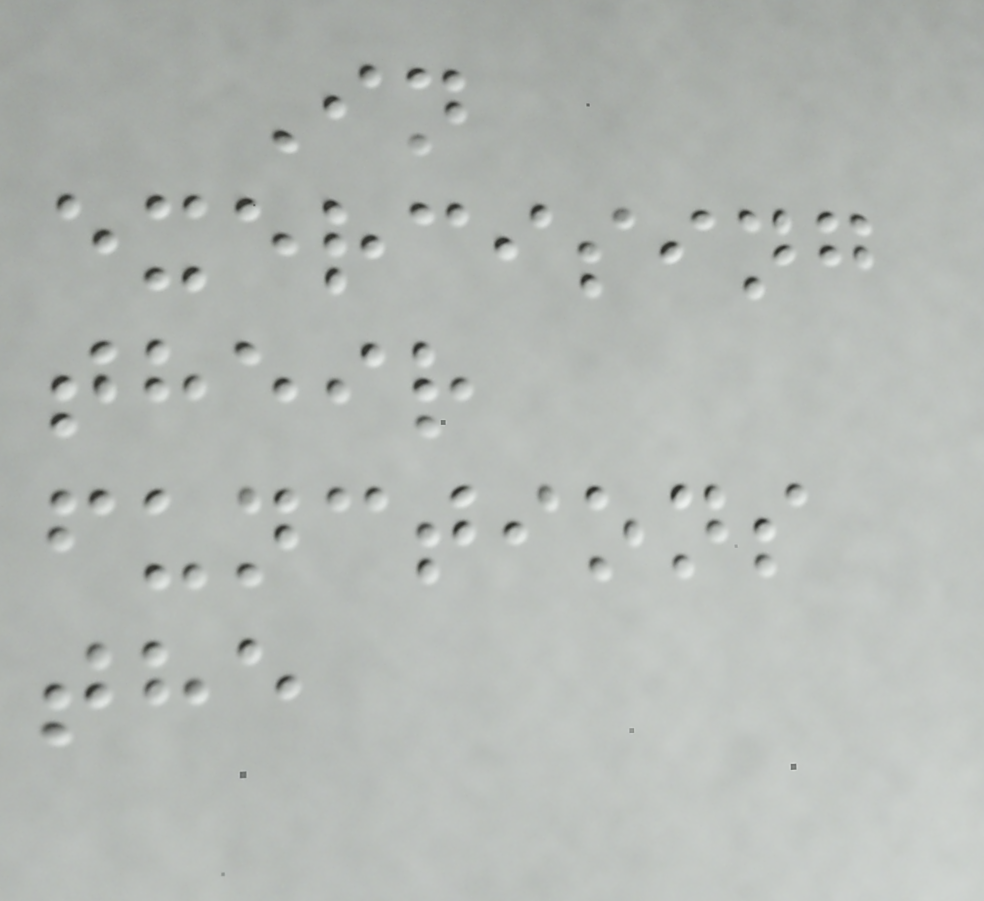In
exercising
their
functions
the
